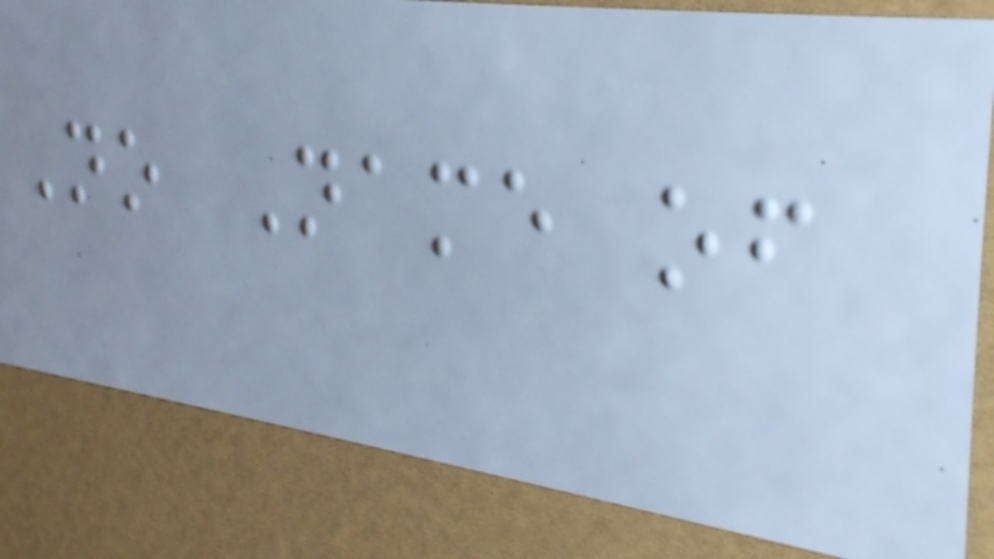No Name of
